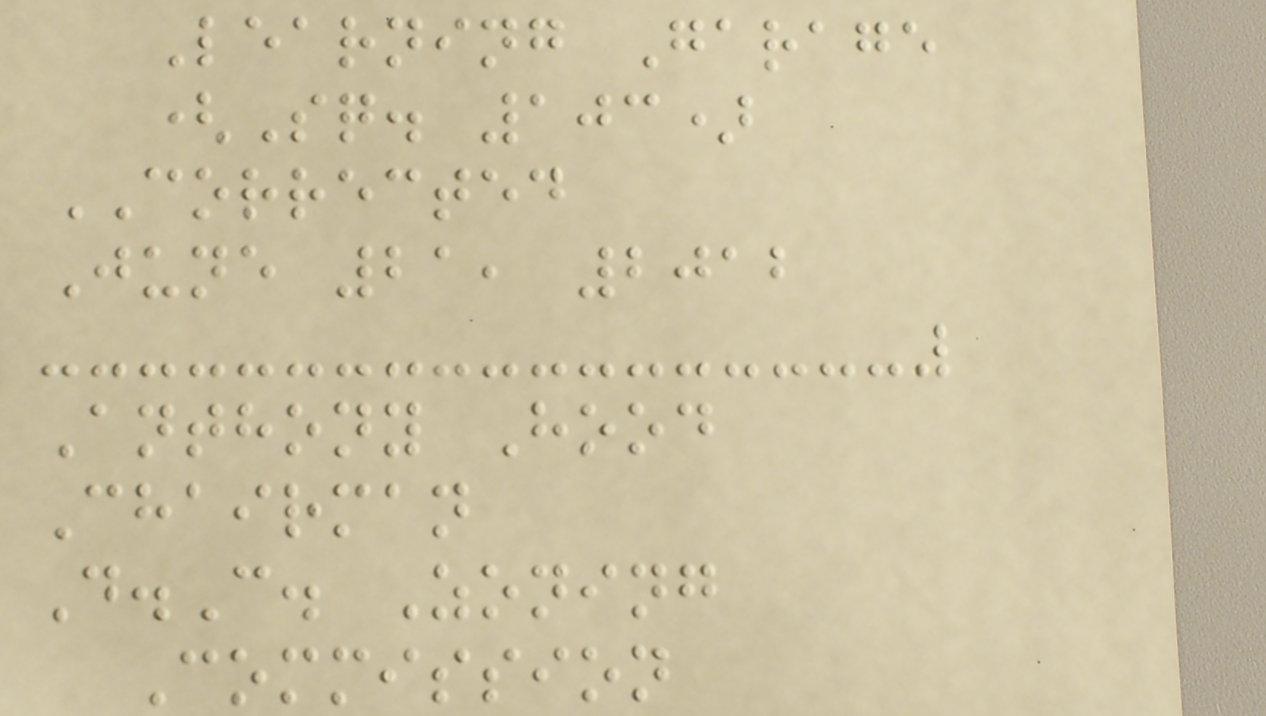Learning Garage
(Sq. 103)
CORRECTED
June 21, 2012
Anthony Hood
Chairman
D.C. Zoning
Commission
